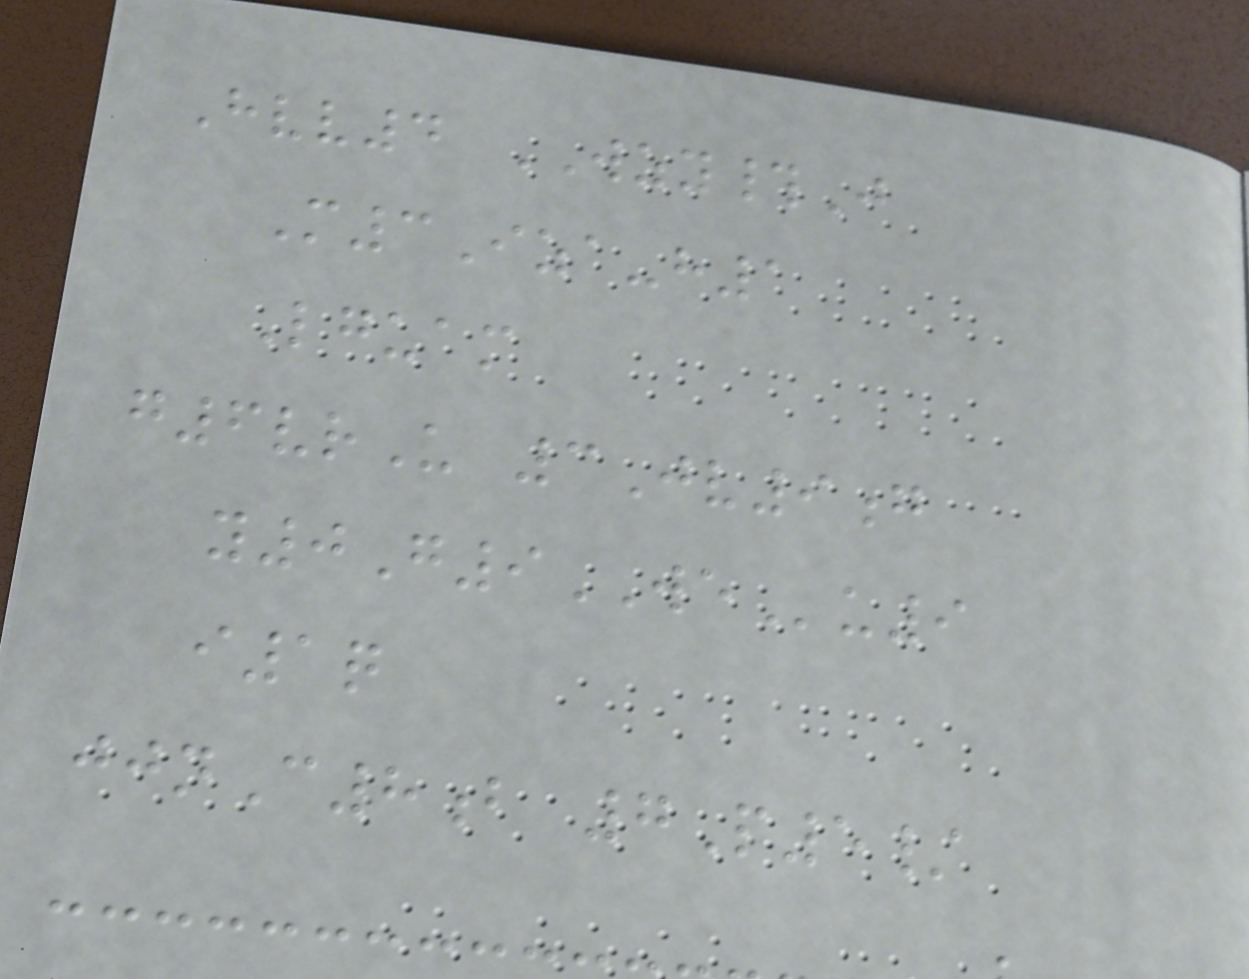Hvv4 WZY#J
M3Iza-h1
Lguam
g6vrU 3Jv9g
y0G9WEu9
i1q
jjnC8b 7P5/
